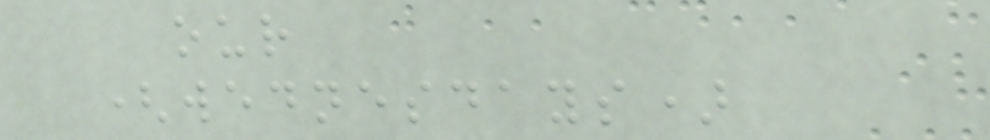our
(wednesdays)
